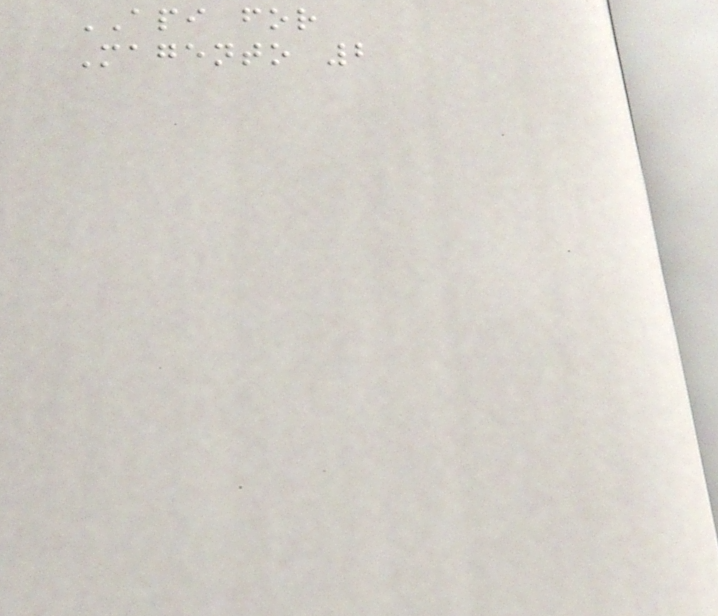API for
Magento 2
